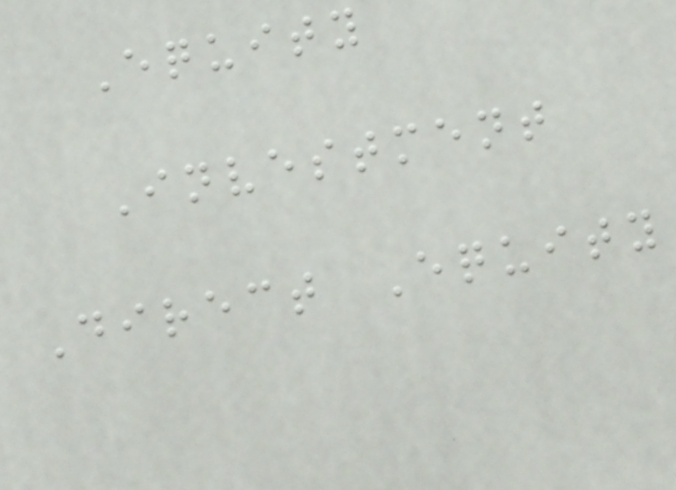Equity
Investment
Direct Equity
